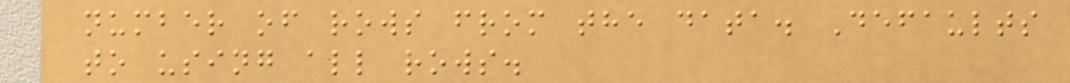number of rows from the data. Defaults
to using all rows.
